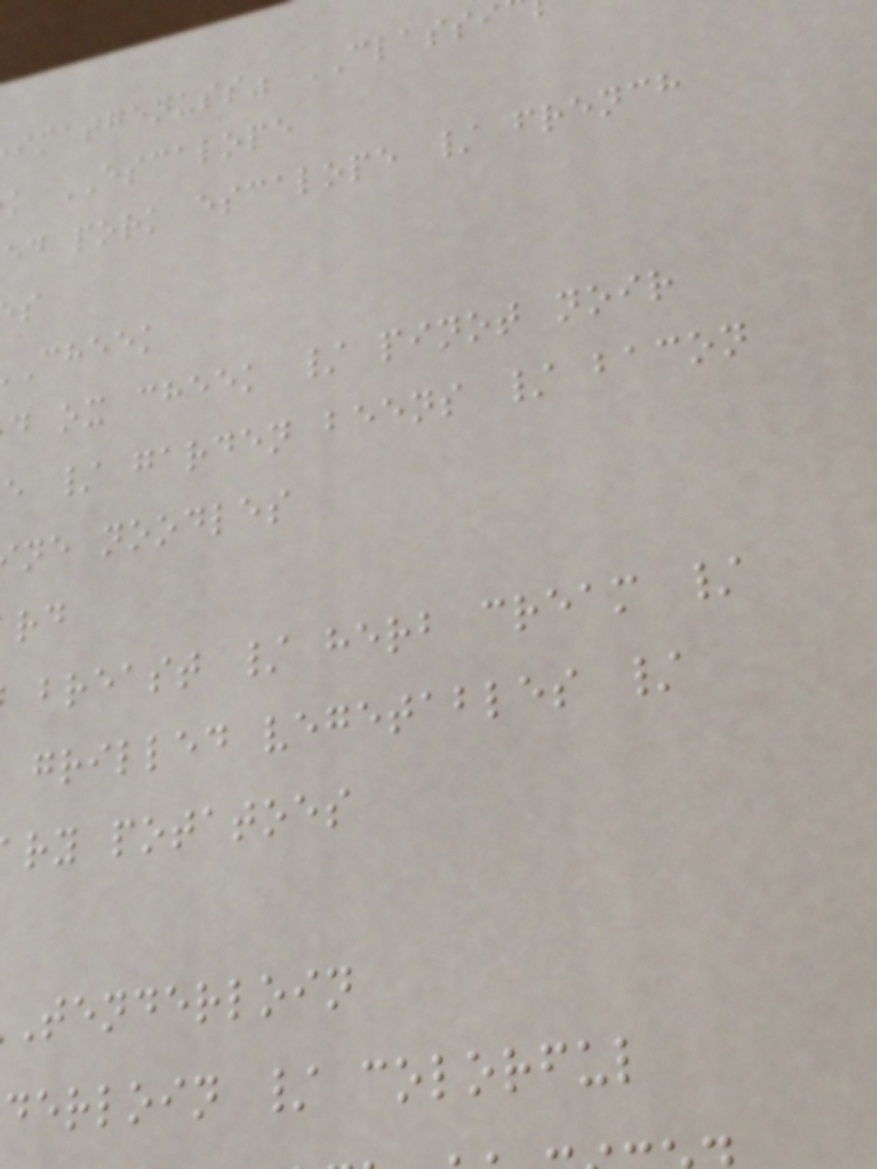imatgenuss" CLASSI
k ESCALOPE
ed pork escalope / french
cheek
d ox cheek / pinot noir
e / garden beens / bacon
ne noodles
breast / herb cream /
grilled vegetables /
ry potatoes
tenderloin
derloin / colorful
